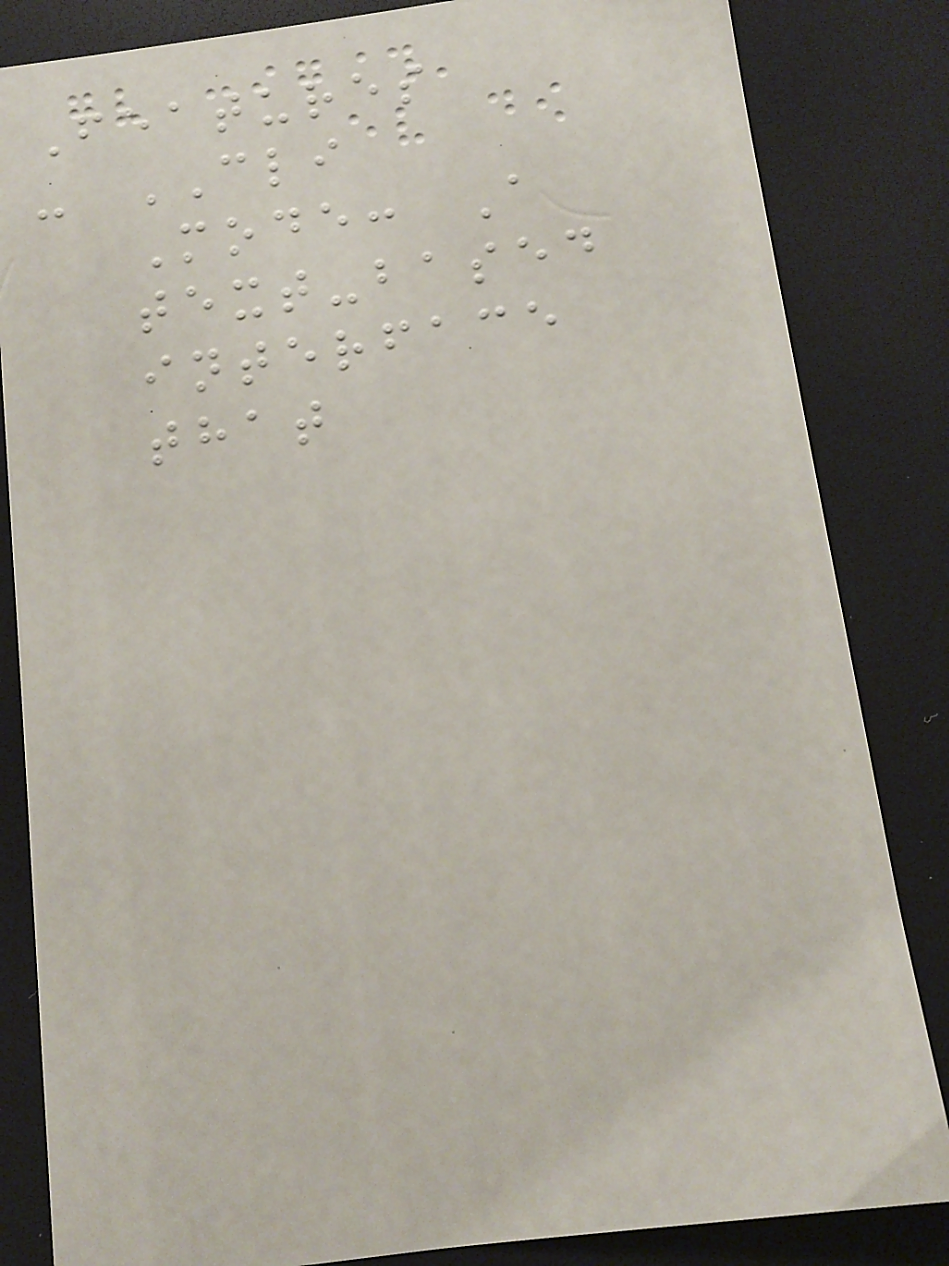Features
- CLI
Mode: A
text-based
interface
that
